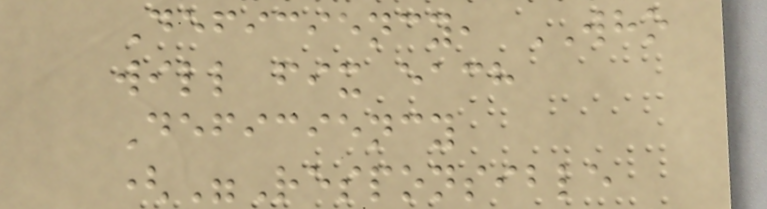Deficiency, WHO
will fix each
Deficiency
("Responsible
